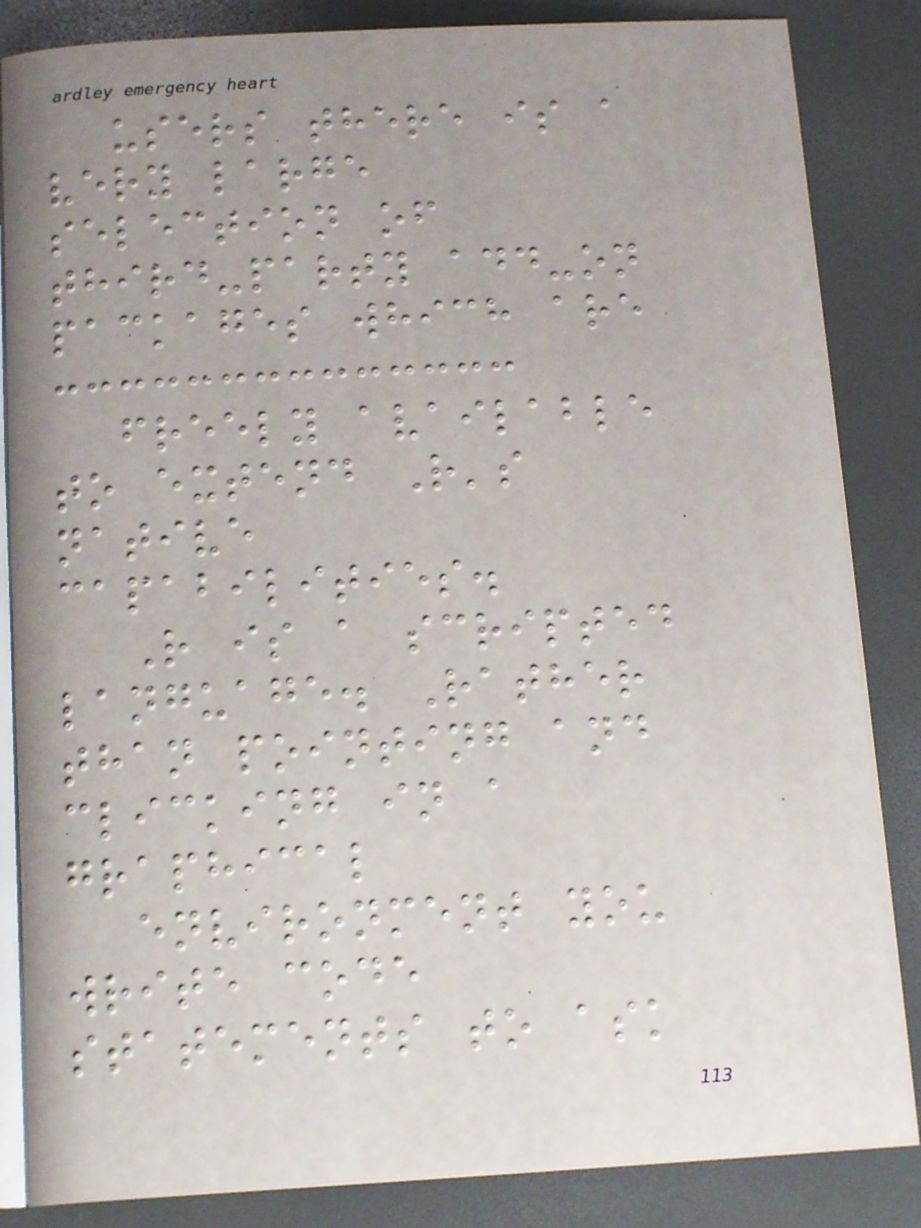users there is a
very large
selection of
third-party add-on
packages which are
freely available
to extend R's
native
capabilities.
R is a scripted
language. Rather
than pointing and
clicking in a
graphical
environment you
write code
statements to ask
